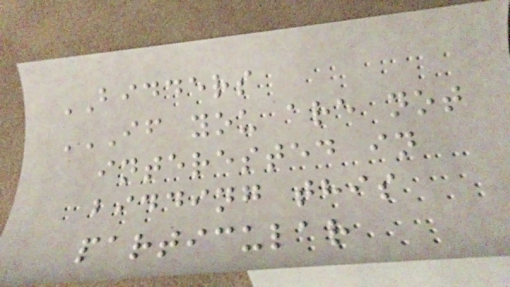BIDDERS
IF YOU ARE NOT
INTERESTED IN
BIDDING THIS
PARTICULAR
